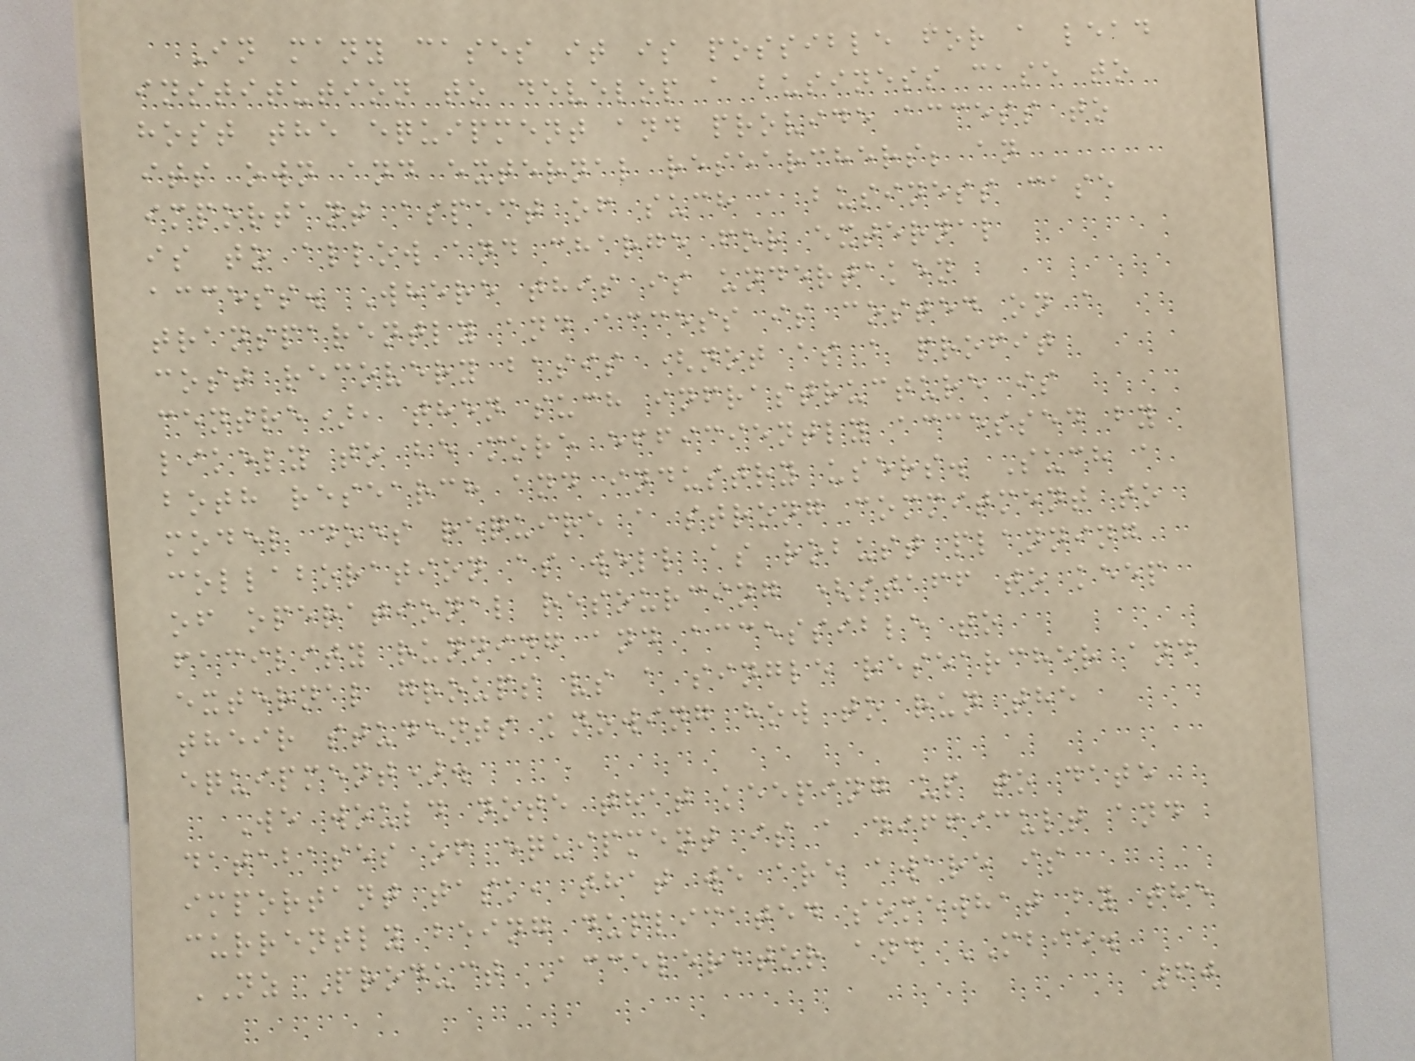In many cases it is possible for a lead
institution to develop a business case to
host the equipment and provide access to
its own and external researchers; an
important aspect of such a business case
is to allow and charge for external
access. Where this is undertaken
transparently and access is costed on a
cost recovery basis (not as a profit
centre), then such infrastructure is
likely to be more efficiently accessed by
both research and industry users. Such a
model does require a strong commitment to
collaboration as well as robust planning
of operational resourcing (staff to keep
facility running and accessible to
external groups vs a single researcher and
their students knowing how to run the
equipment).
We would note that keeping up to date
databases of equipment is a difficult and
important task, that we are aware is
currently being duplicated somewhat by the
NZ Product Accelerator and MBIE.
60
